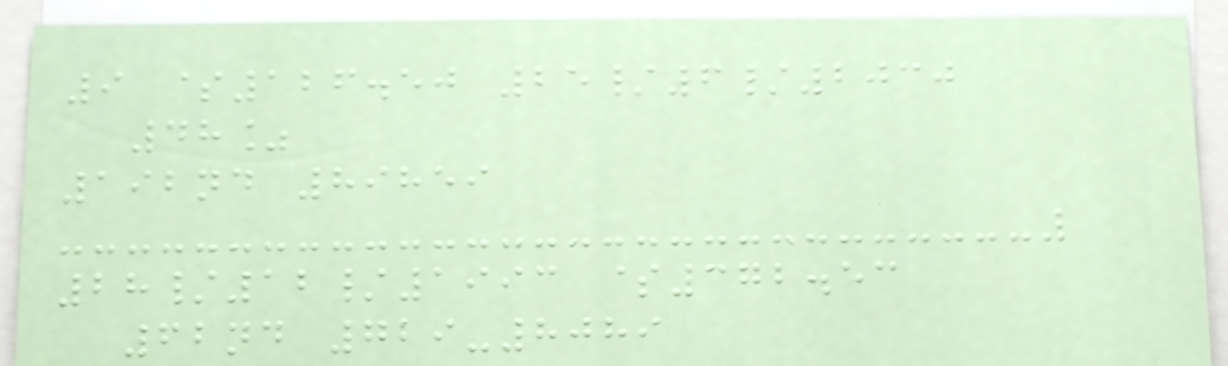9 $126.50 25/6/2030
48%
192nd 89859
28/12/1993 $372.53
62nd 729-8089
